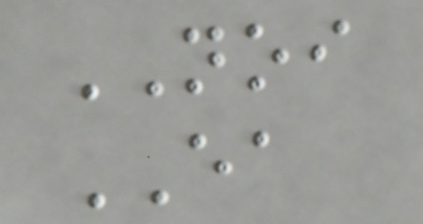NOI
EA
